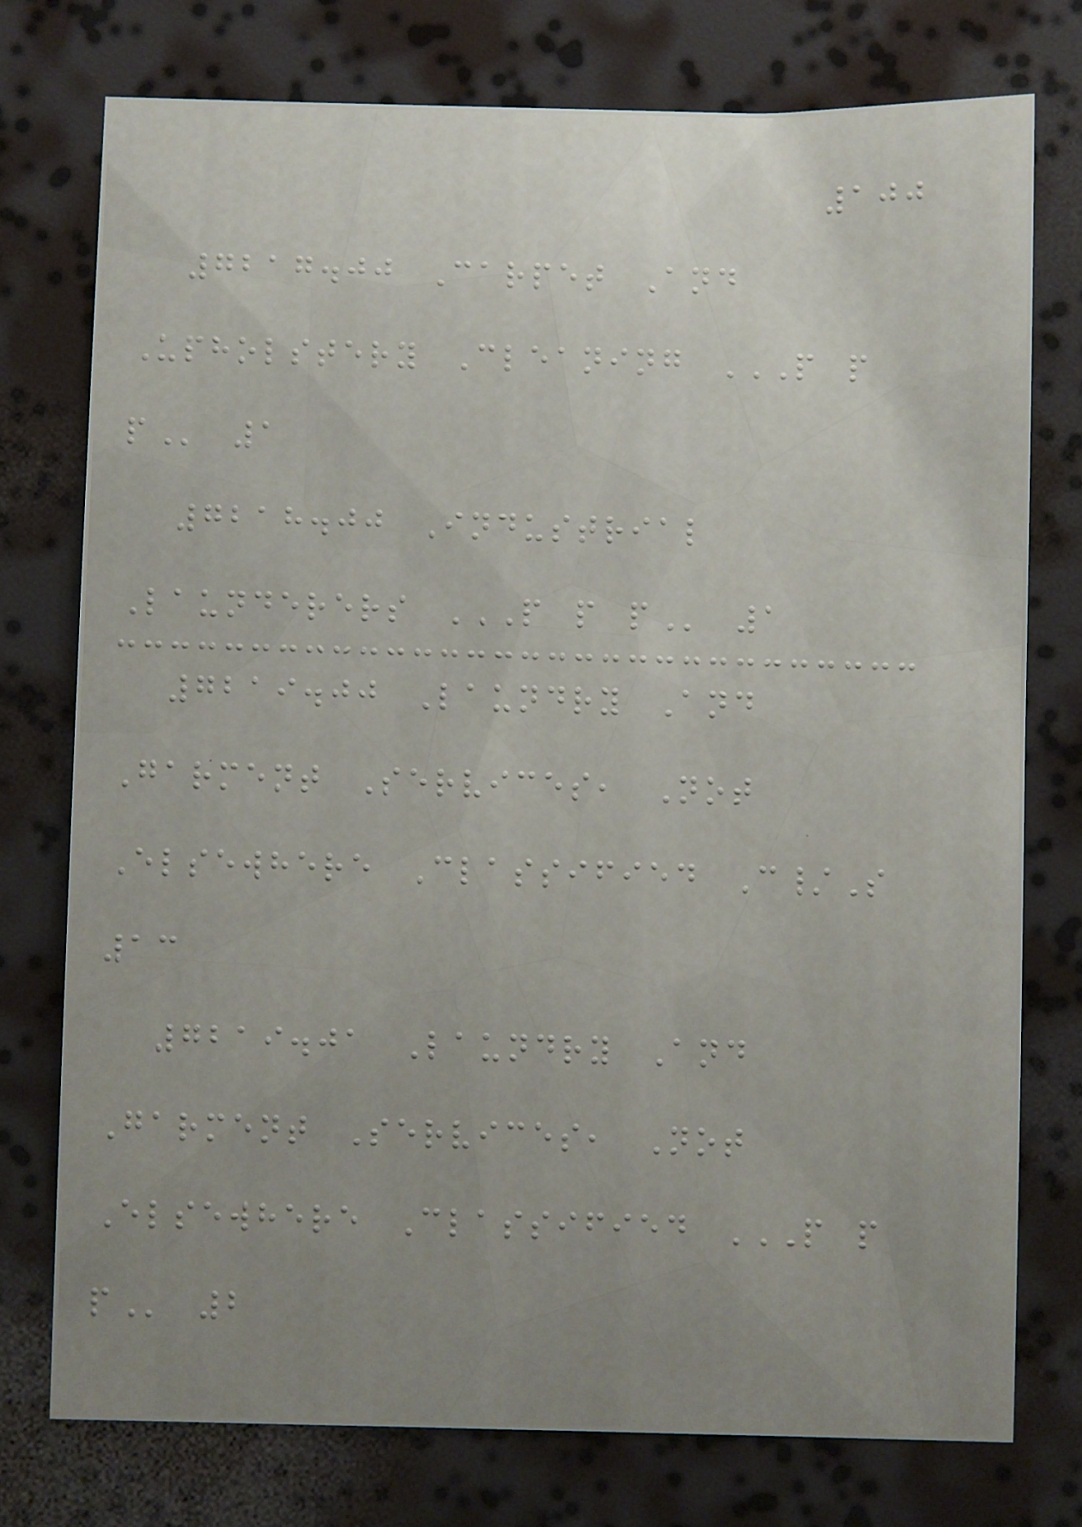100
7217.00 Carpet And
Upholstery Cleaning P P
P 1
7218.00 Industrial
Launderers P P P 1
7219.00 Laundry And
Garment Services, Not
Elsewhere Classified C/S
13
7219.01 Laundry And
Garment Services, Not
Elsewhere Classified P P
P 2
